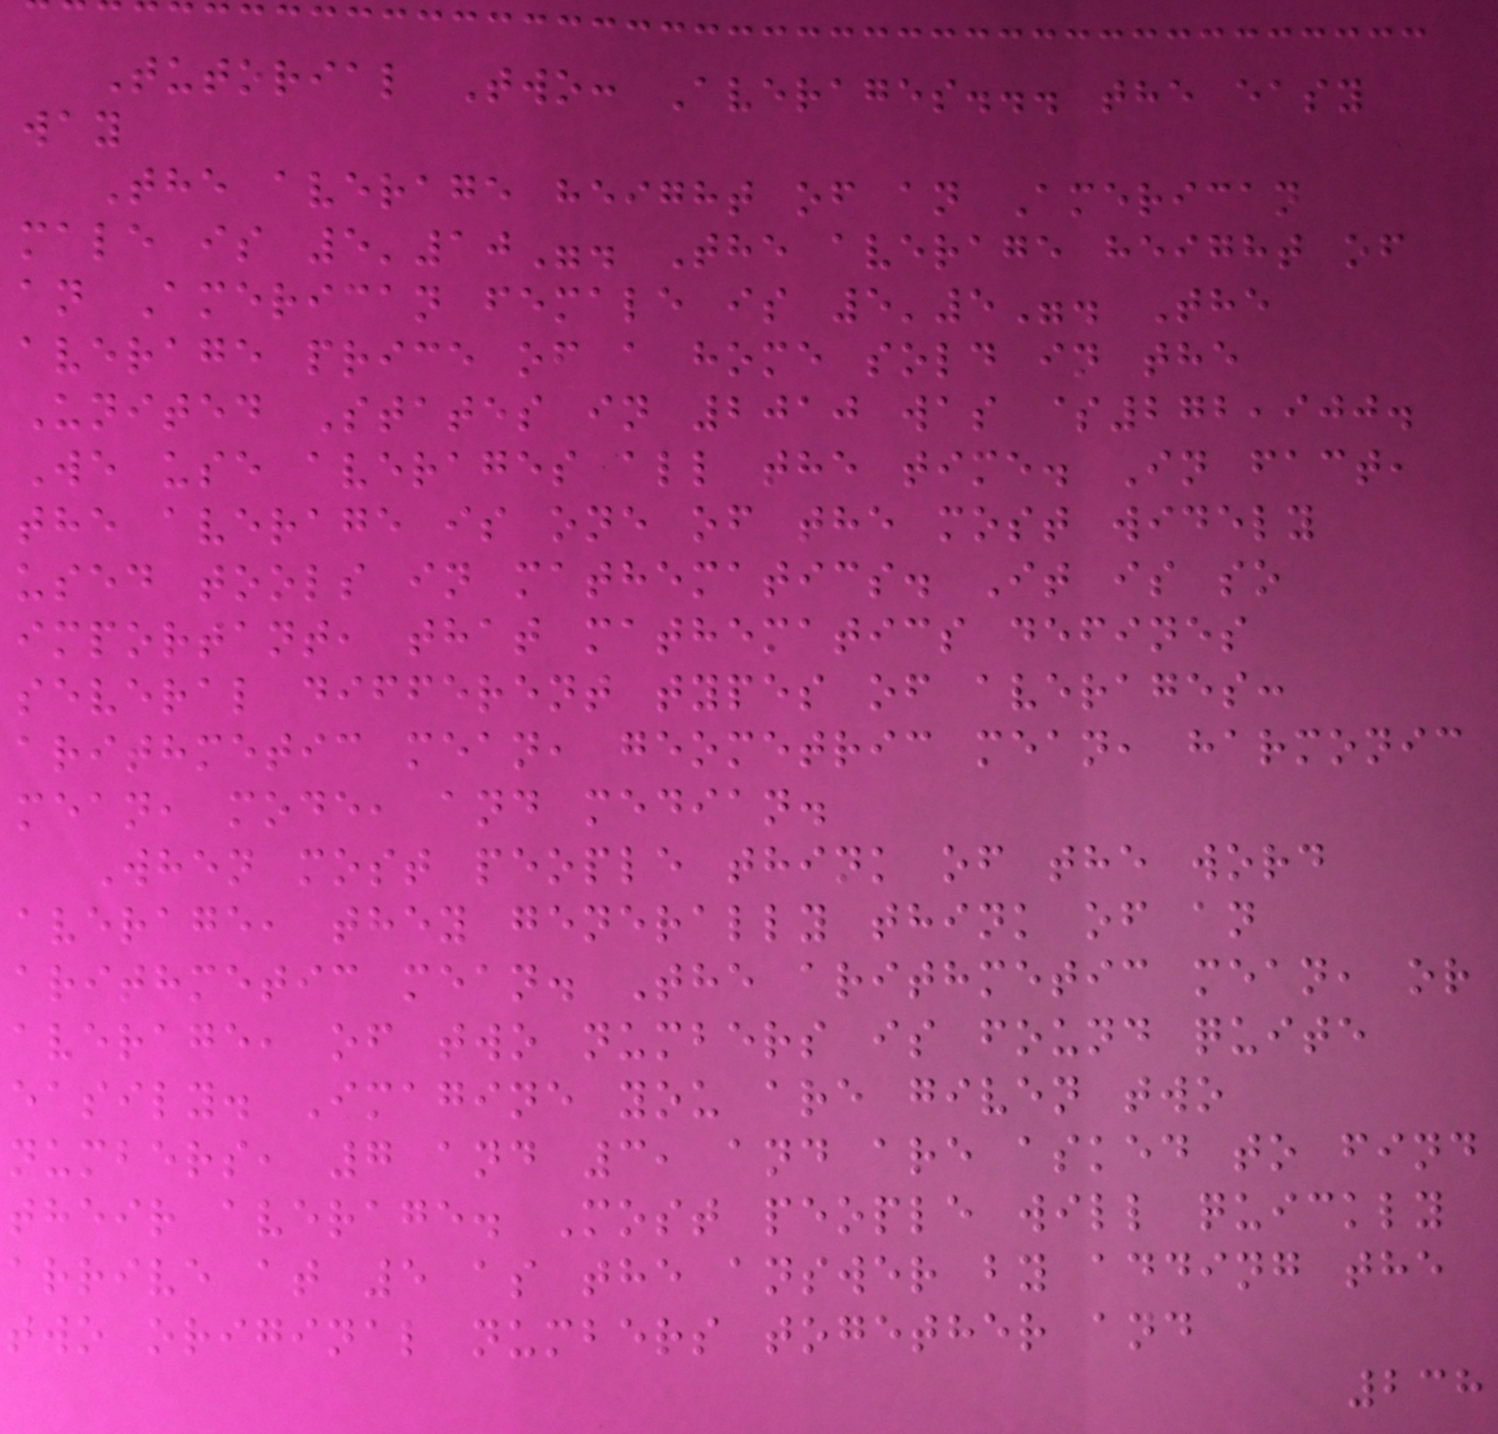Tutorial Two: Averages... the easy
way
The average height of an American
male is 5'10". The average height of
an American female is 5'5". The
average price of a home sold in the
United States in 2010 was $272,900.
We use averages all the time. In fact,
the average is one of the most widely
used tools in mathematics. It is so
important, that mathematics defines
several different types of averages:
arithmetic mean, geometric mean, harmonic
mean, mode, and median.
When most people think of the word
average, they generally think of an
arithmetic mean. The arithmetic mean, or
average, of two numbers is found quite
easily. Imagine you are given two
numbers, 7 and 3, and are asked to find
their average. Most people will quickly
arrive at 5 as the answer by adding the
two original numbers together and
238
